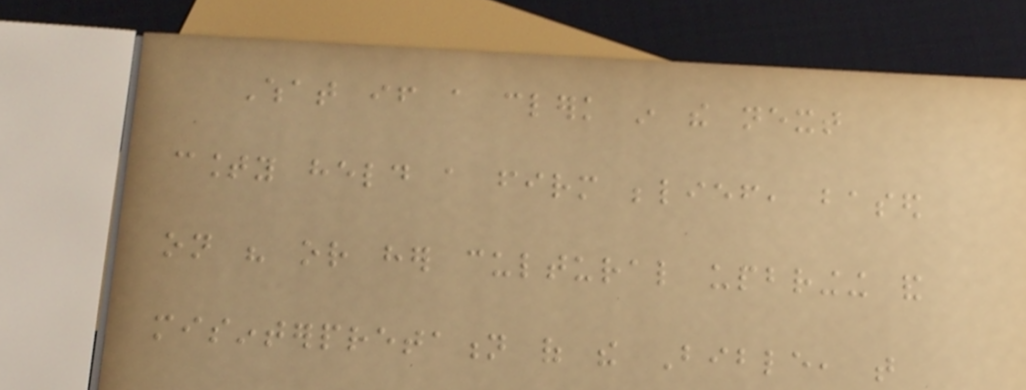What if a clerk in the next
county held a firm belief, based
on his or her cultural upbringing and
misinterpretation of the Bible, that
